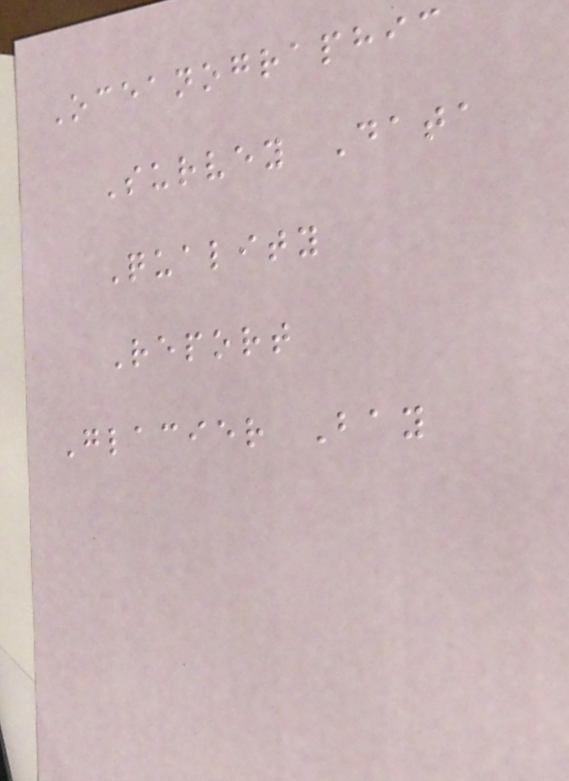Oceanographic
Survey Data
Quality
Report
Glacier Bay
